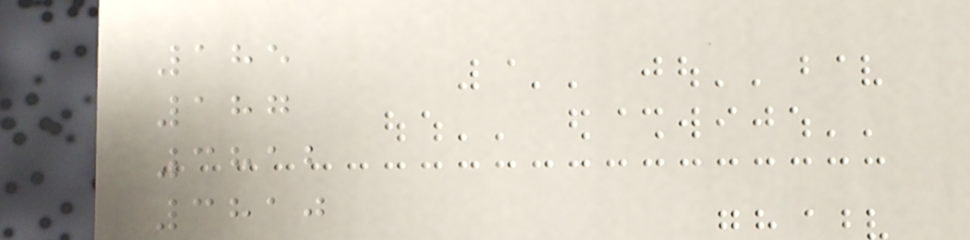185
187
3812
3810
